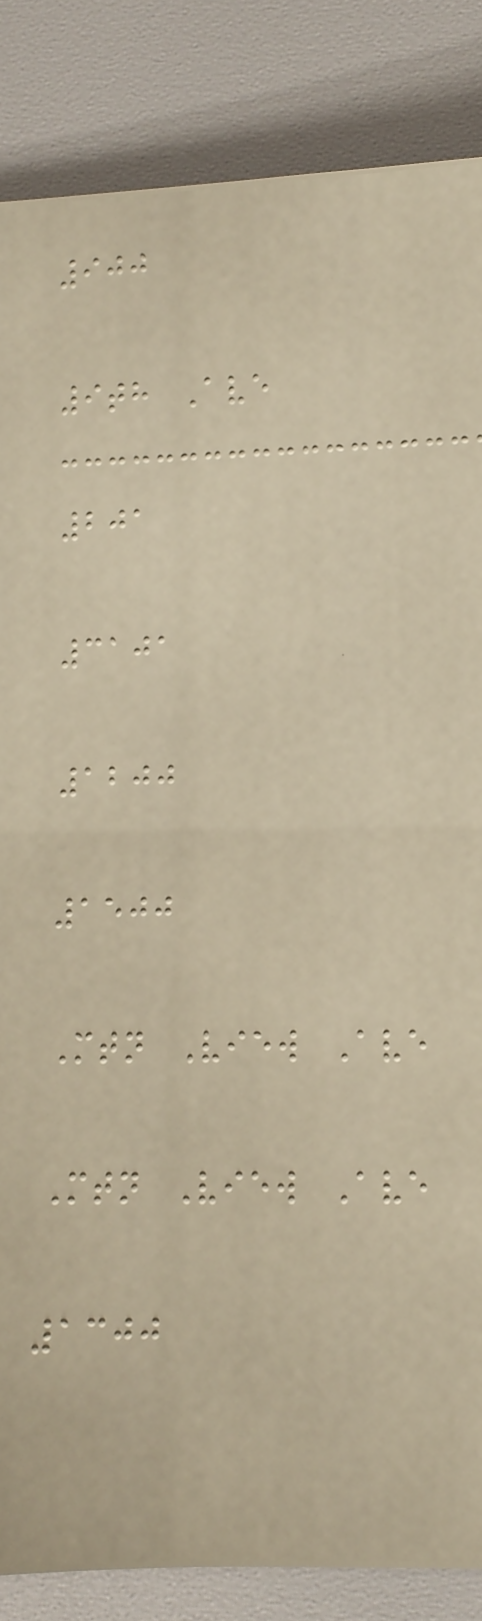900
9th Ave
201
3101
1200
1500
Mtn View Ave
Mtn View Ave
1300
